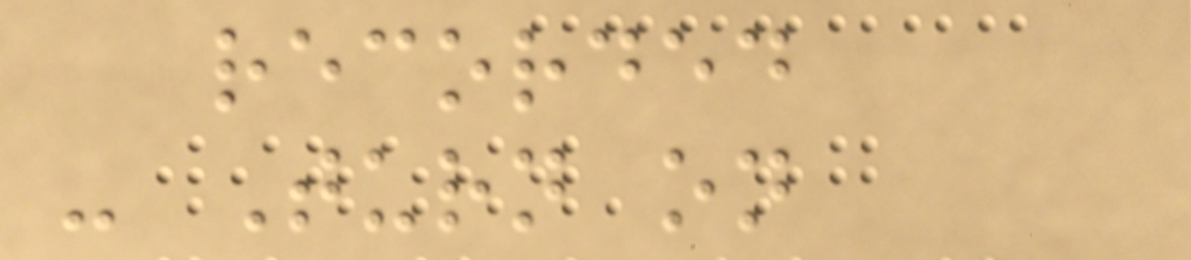recorded
- Turn on
